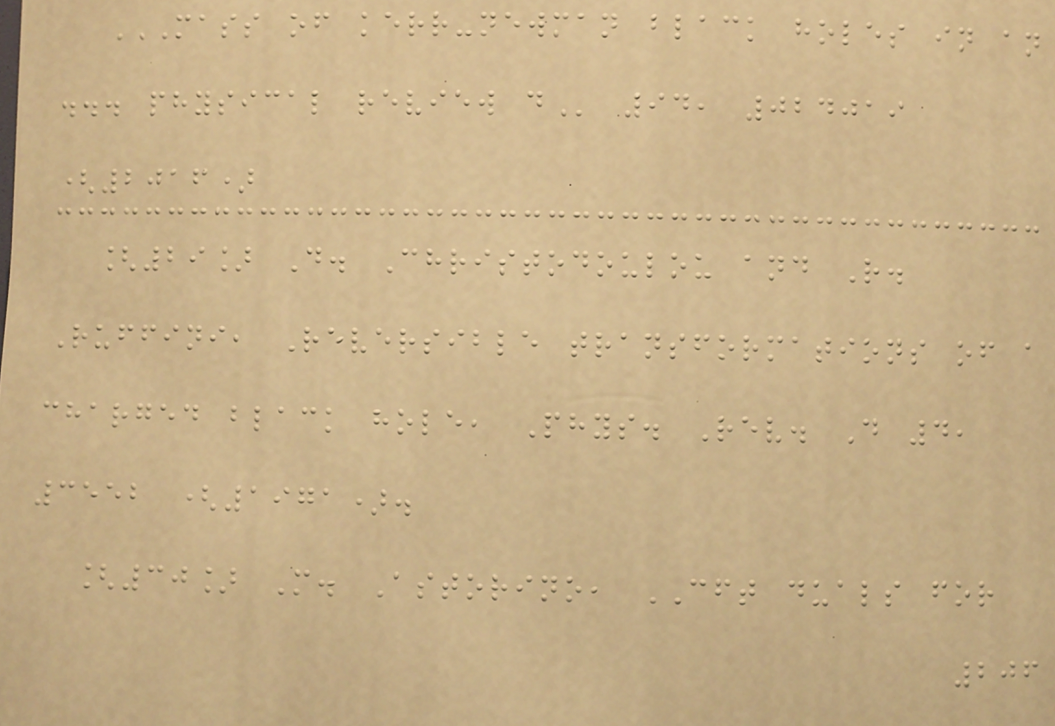MASS OF KERR-NEWMAN BLACK HOLES IN AN
... PHYSICAL REVIEW D 94, 024019
(2016)
[29] D. Christodoulou and R.
Ruffini, Reversible transformations of a
charged black hole, Phys. Rev. D 4,
3552 (1971).
[30] M. Astorino, CFT duals for
206
